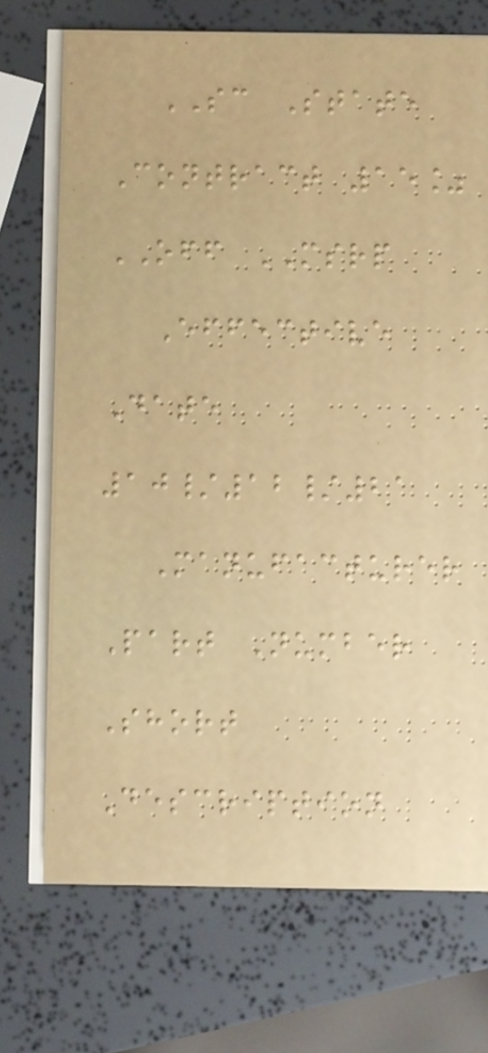SC State
Contract 15%
OFF MSRP
Effective
Date
10/12/21
Manufacturer
Part Number
Short
Description
